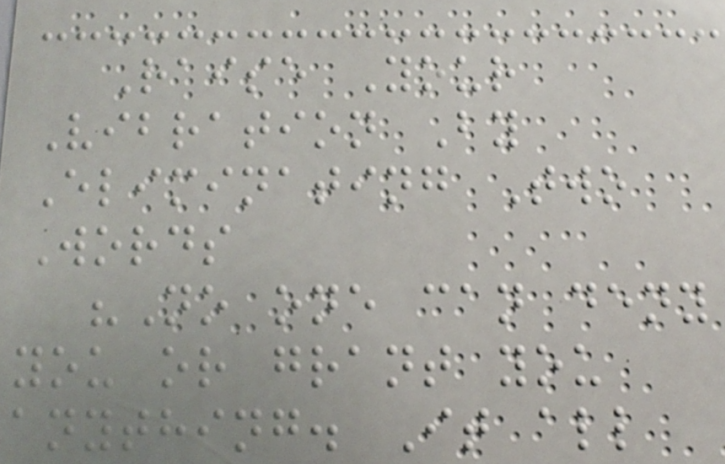Raise Your
Vibration By
Eliminating Two
Words
"No one can deny
you or grant you
anything. It all
